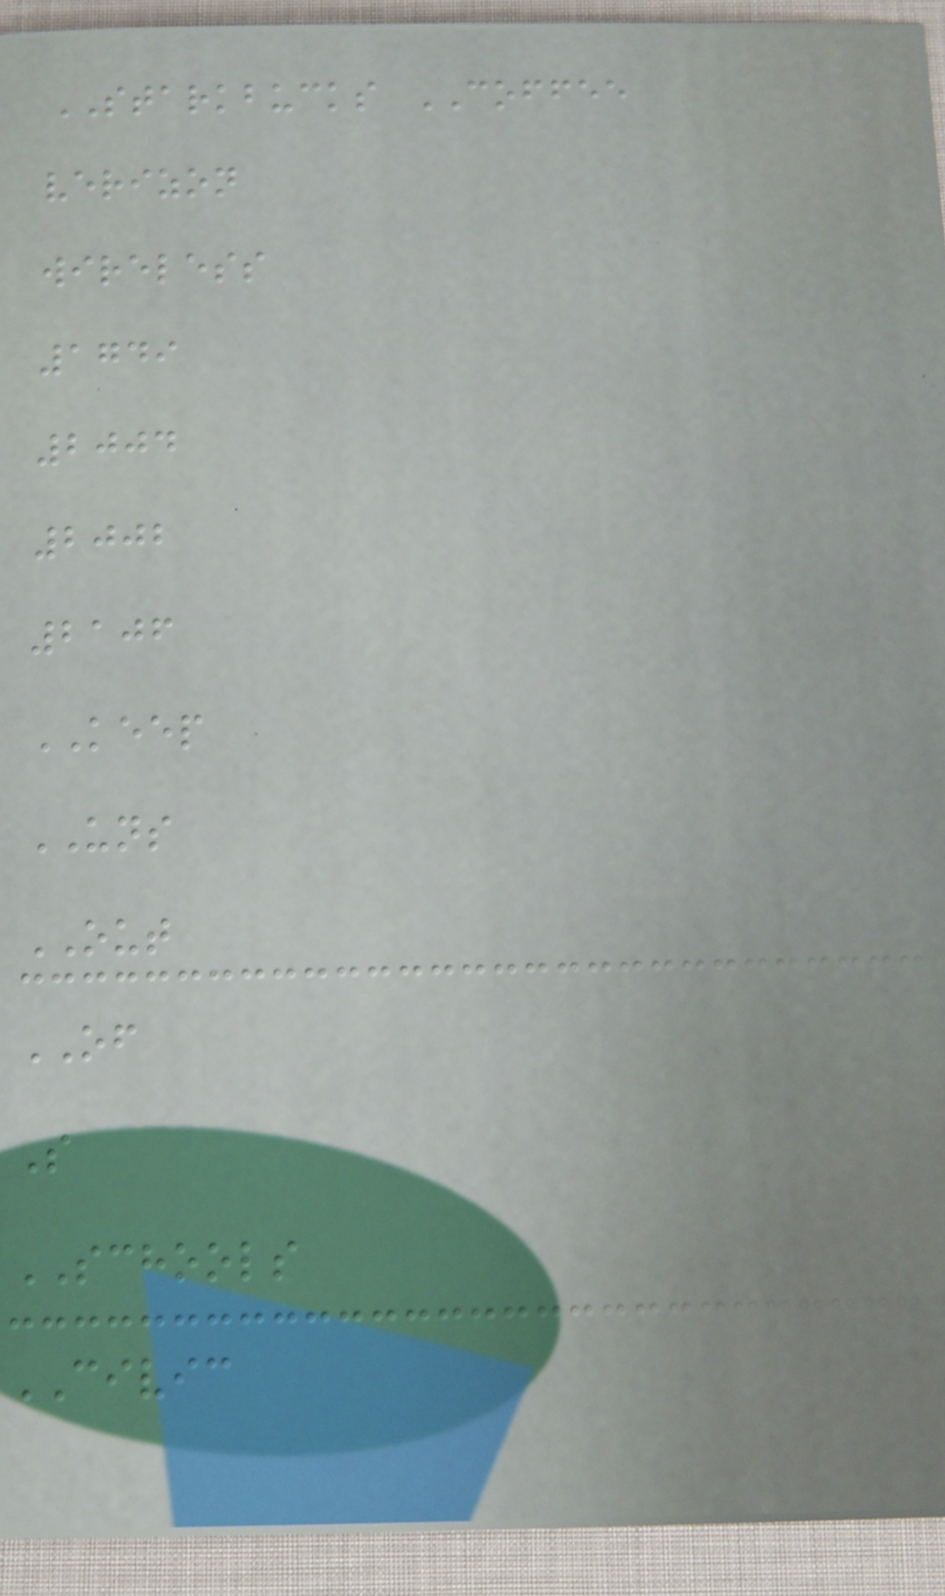STARKBUCKS COFFEE
verizon
wireless
1749
2004
2002
2106
KEEP
UNS
OUT
OF
S
SCHOOLS
CIVIC
